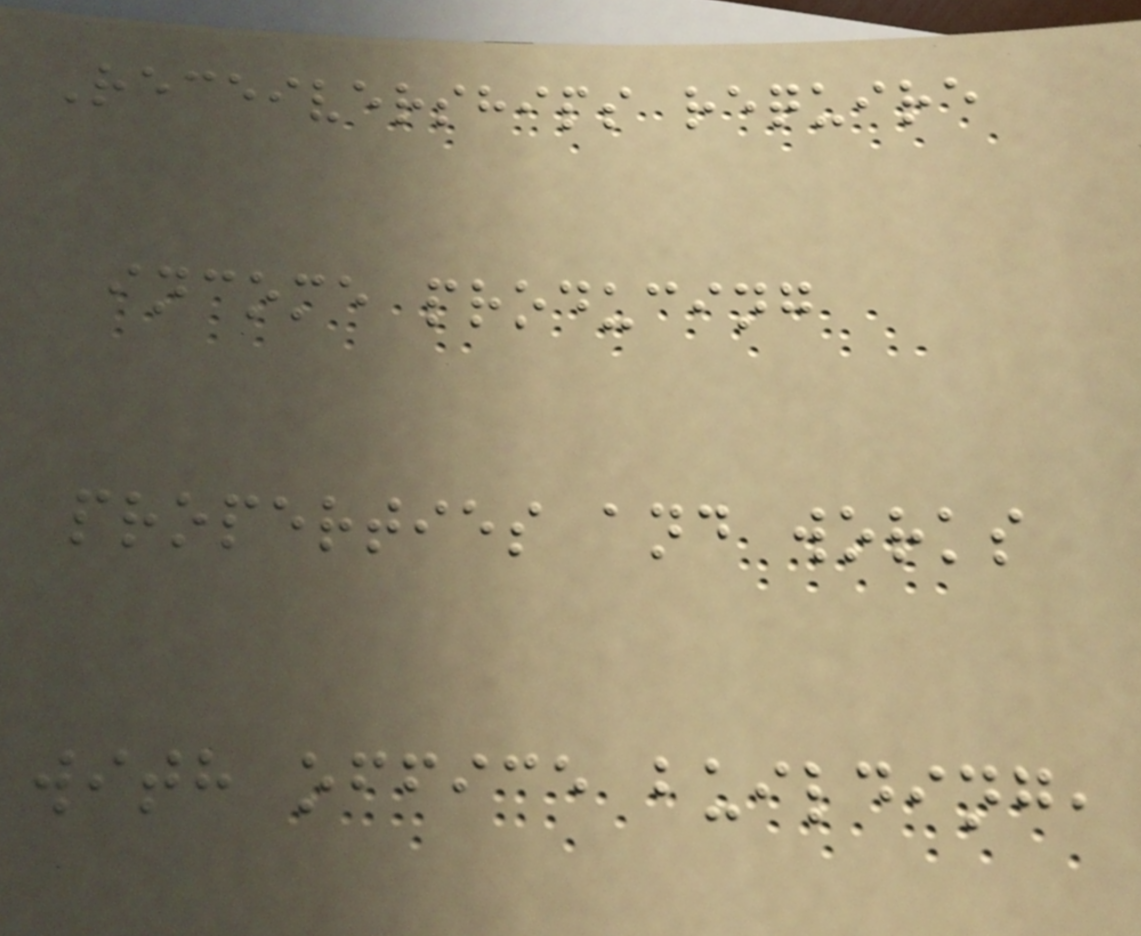Receiverships require
income producing
properties and works
with office building,
